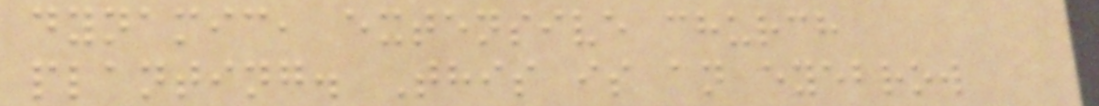dynamic, extensive church
planting. This is an eyebrow
